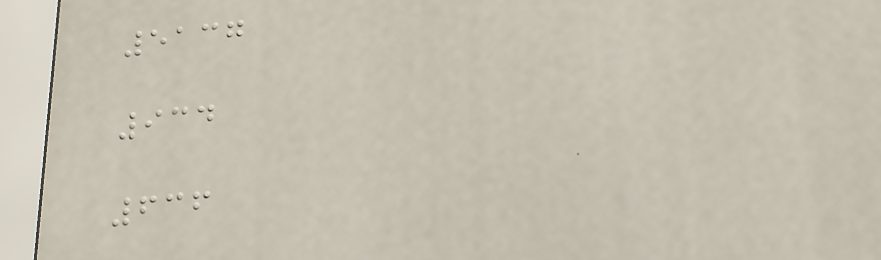5137
934
636
